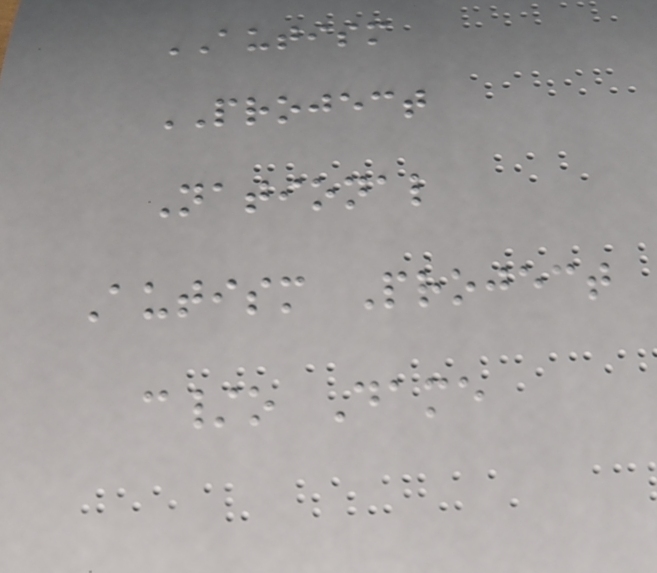AUTISM
PROJECT
National
Autism Project
c/o Dame
